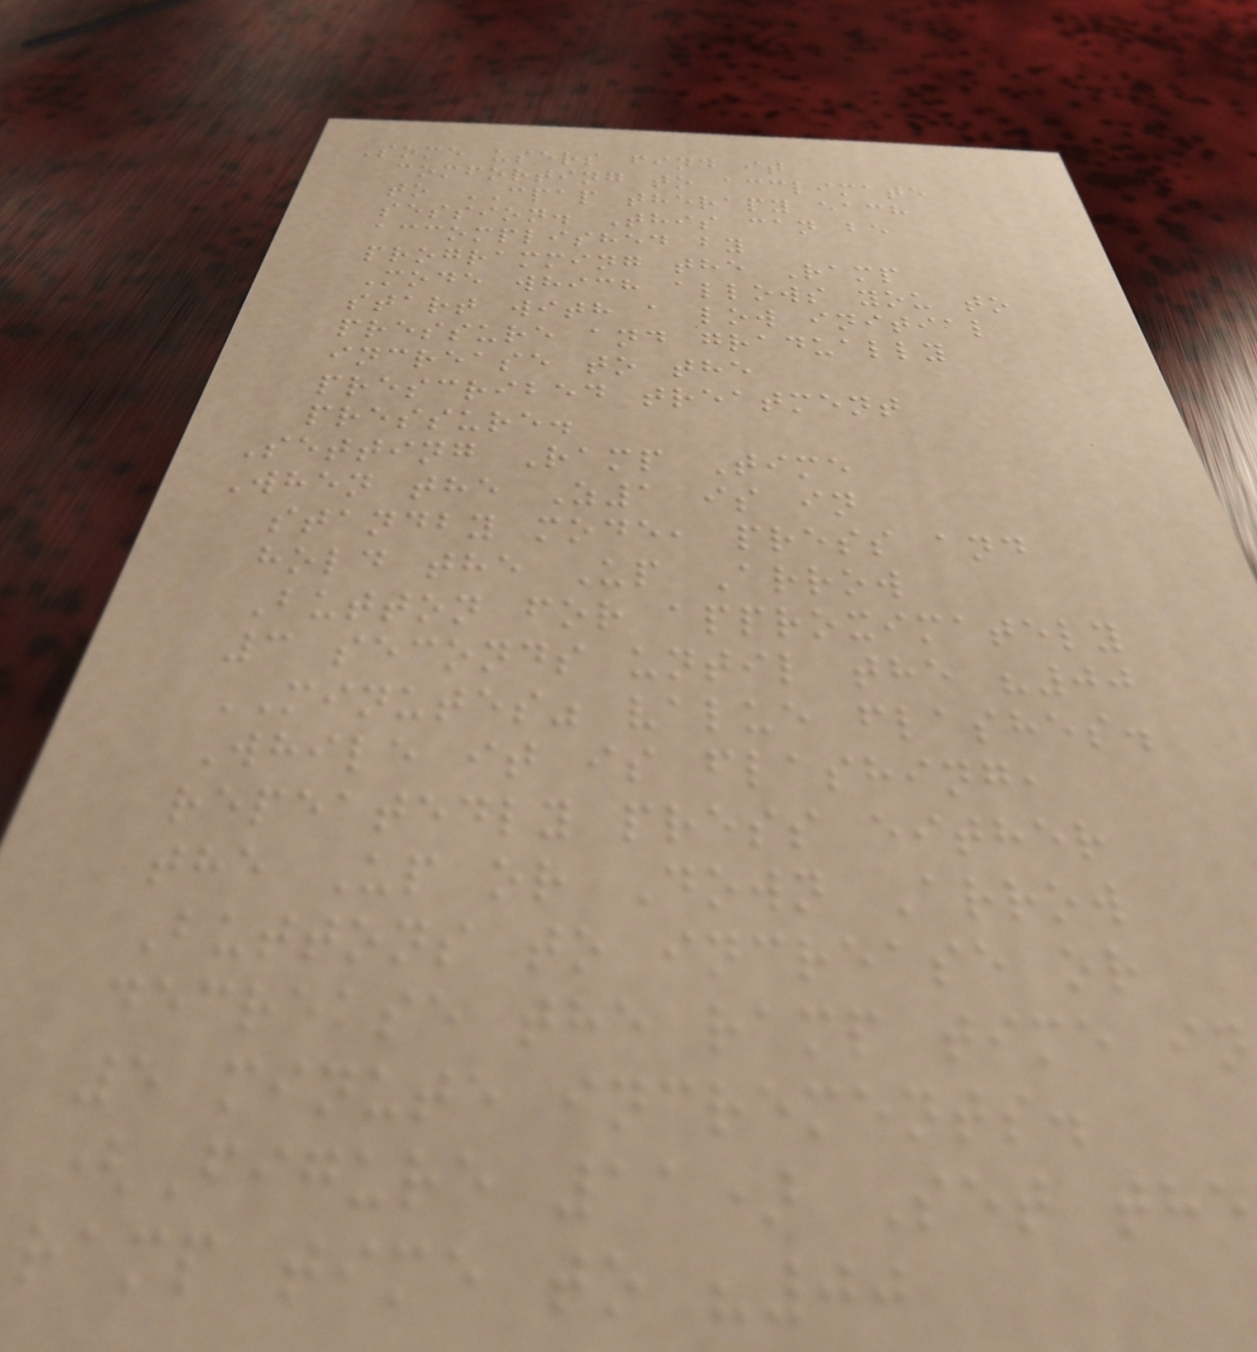Some users find it
comforting to acclimate
to CPAP therapy each
session. This can be
accomplished by
programming the Ramp
Mode which allows you to
start with a low initial
pressure and gradually
increase to the
prescribed treatment
pressure.
Setting Ramp Time
When the Z1 is in
standby mode, press and
hold the Up Arrow
Button for approximately
3 seconds until the "00
MINUTES" value flashes.
While it is flashing,
repeatedly press either
the Up or Down Arrow
Buttons to increase or
decrease the ramp time in
5 minute increments.
(Figure 11) Set the
ramp time to "00
